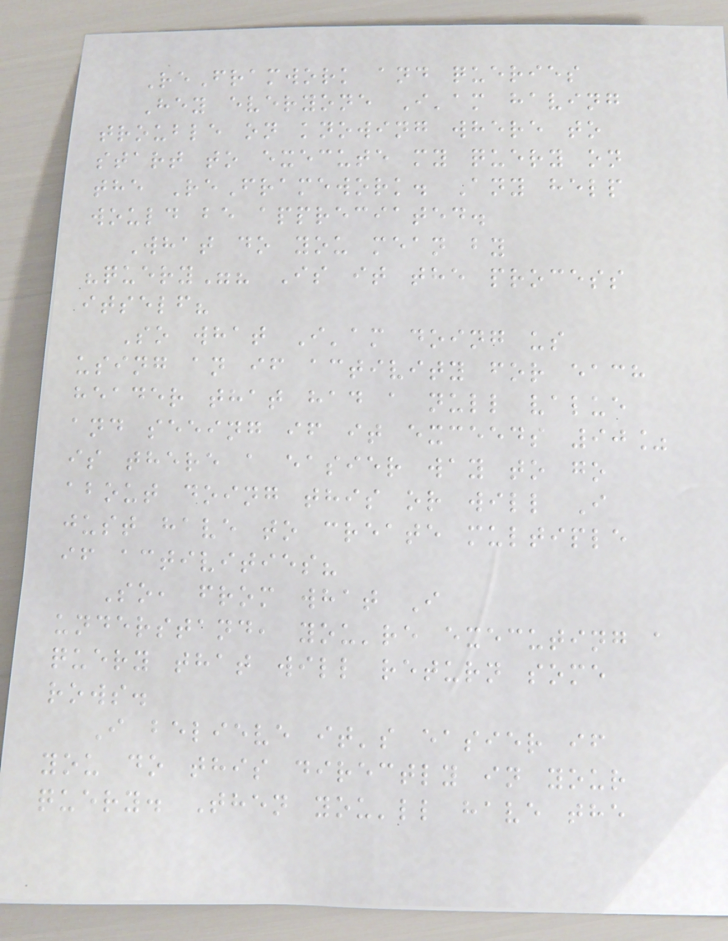ReFramwork and queries
Hey everyone I'am having
trouble on knowing where to
start to execute my query on
the ReFramework. Any help
would be appreciated.
What do you mean by
"query"? Is it the process
itself?
So what I'am doing us
using an if activity for each
header that had a null value
and seeing if it exceeds 90%
is there a easier way to go
about doing this or will I
just have to create multiple
if activities?
So, from what I
understand, you're executing a
query that will return some
rows.
I believe it's easier if
you do this directly in your
query. Then you'll have the
